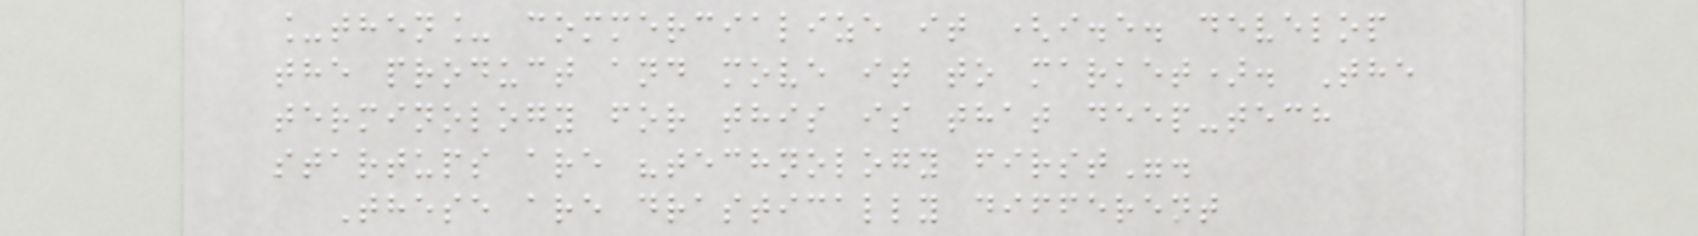_then_ commercialize it (i.e. develop
the product and move it to market). The
terminology for this is that deep-tech
startups are "technology first".
These are drastically different
